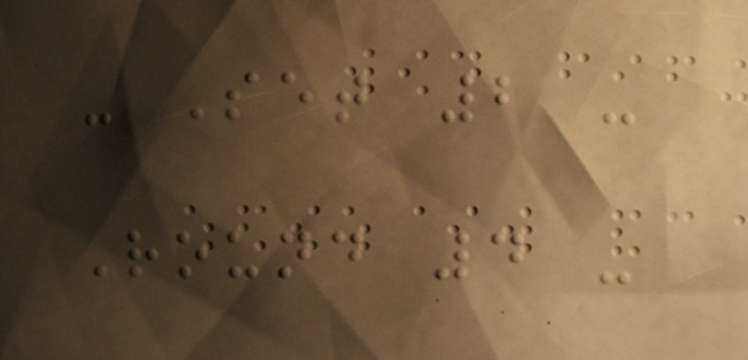- Set 2 -
Round 4 -
